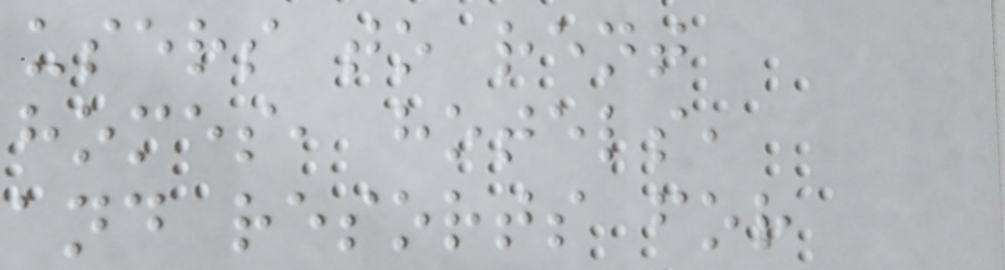users to rent
homes, hotels,
and resorts for
